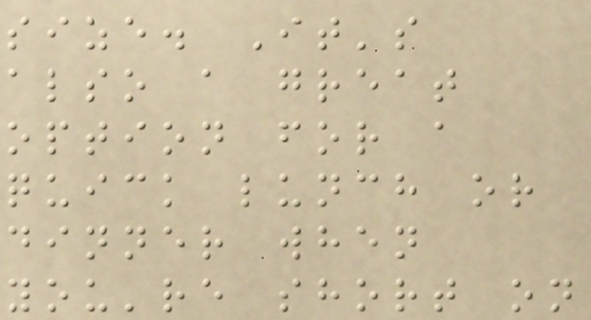size. It's
also a great
option for a
quick lunch or
dinner when
you're short on
